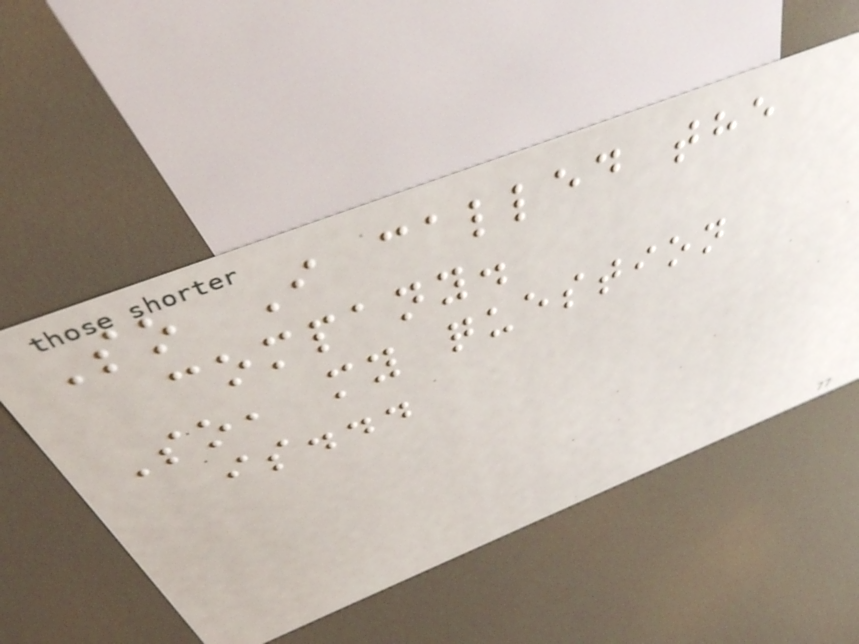So I called the
company.
So, my question
is...
